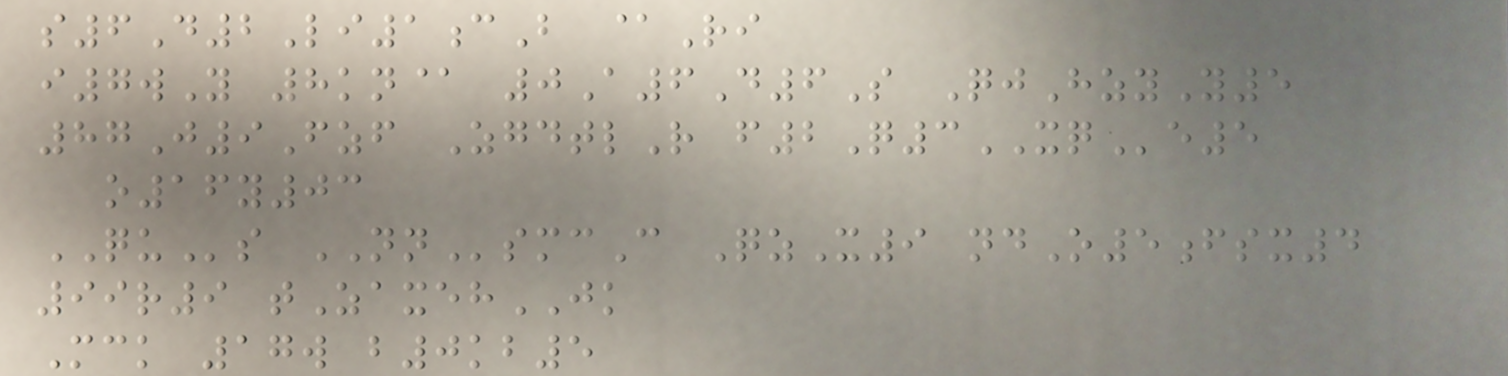s6D2Li1cB @Ri
i7wY 8kn@ 0A6D6S QjHzyY5
87J9Fzf ZgdtlR f2Q3XQe5
o16y03
QUs NNsmcC QzX9 ndO5fsx4
99r9 tZaxehJK
Mck 17w b0kb5
